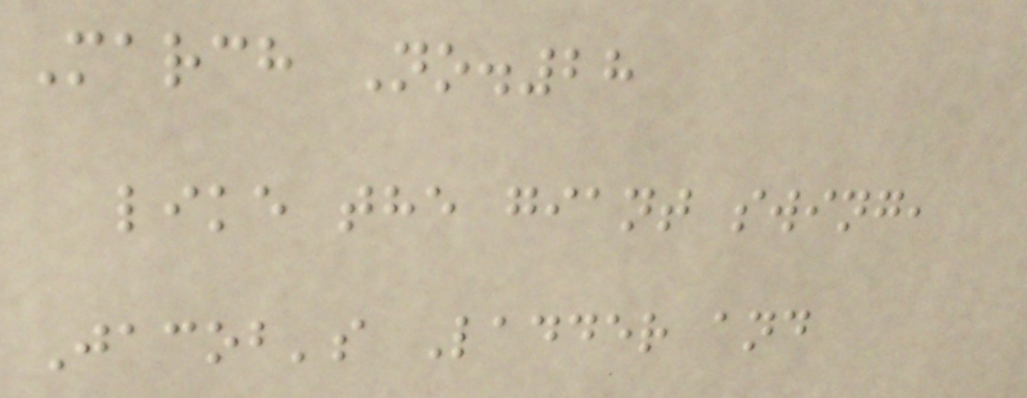March No.28
like the giant swing,
Jacob's Ladder and
